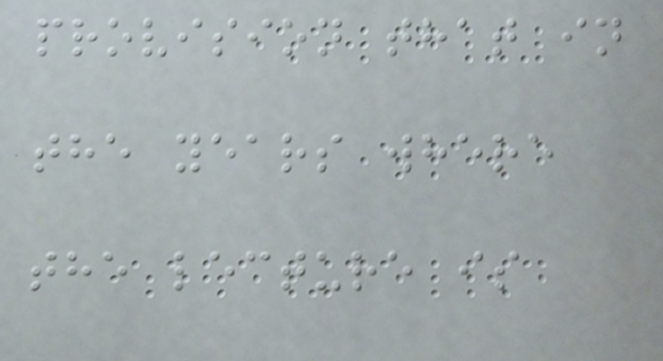provision that in
the years where
the lecture is
